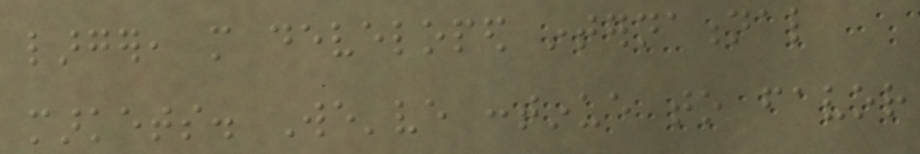larger, more developed international
markets. We've continue to favor
